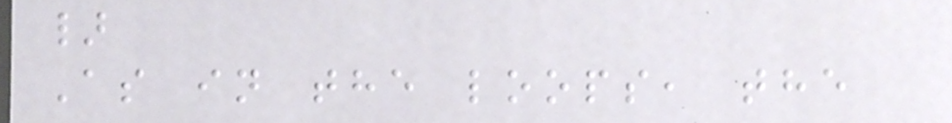}
As in the loops, the
